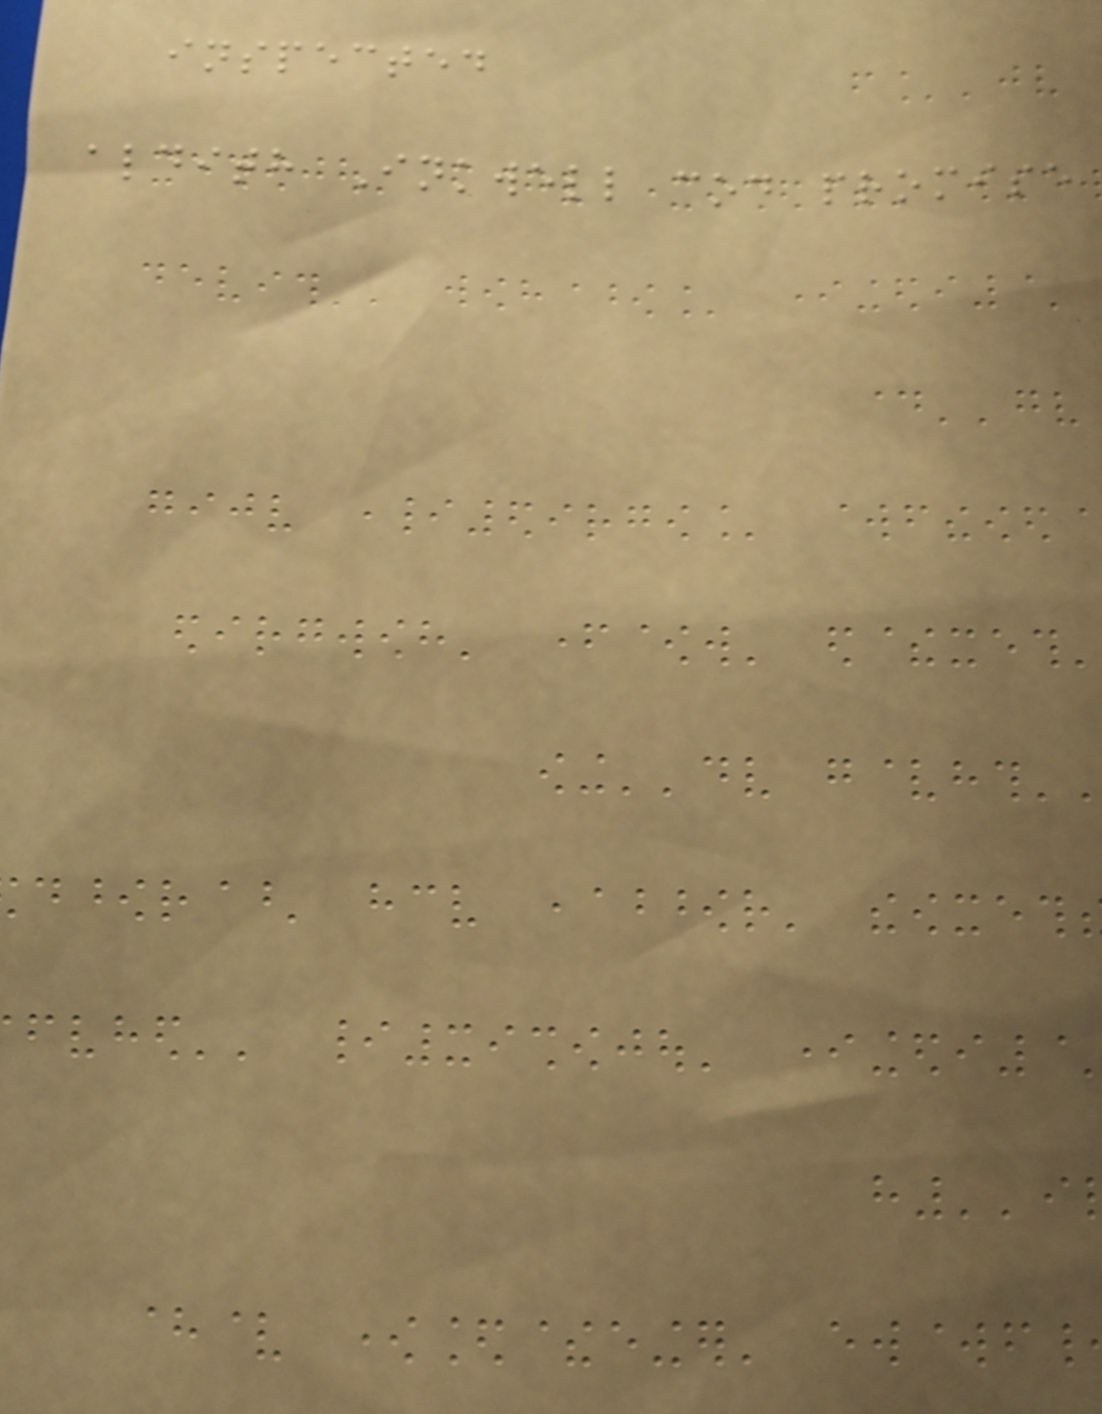inspected
aldith Inkwell cod promise
